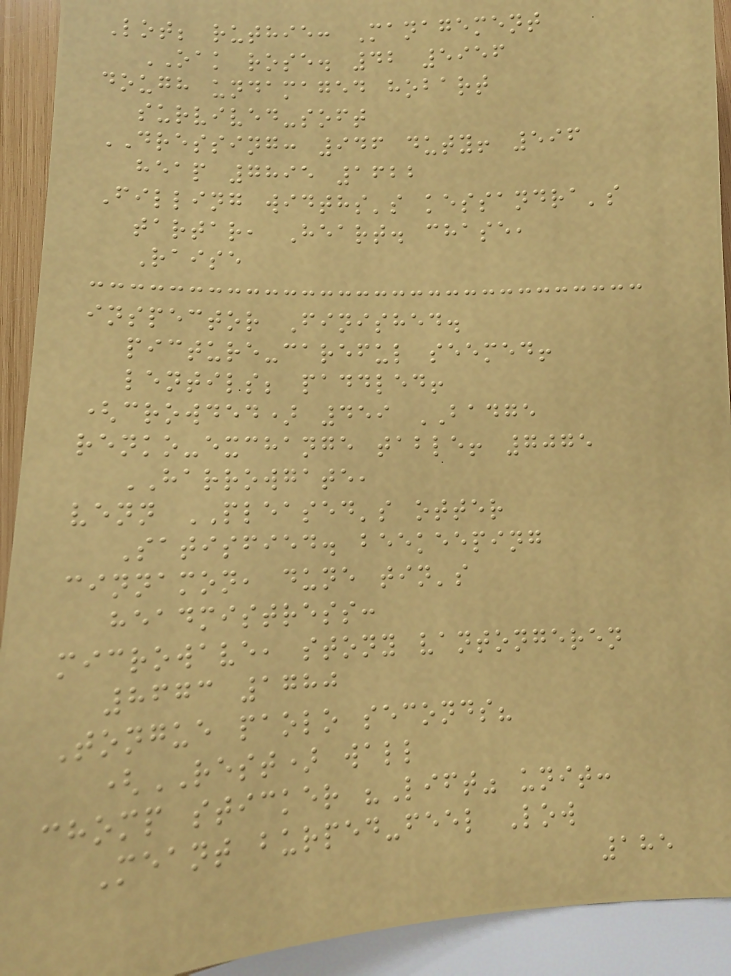Lot; ruthie: Management
OAK rose. 42 5956
dough undamaged hobart
survived-soft
DRESSING: 946 duty! 596
heap 7895 1622
Filling widths's kessandra's
tartar, Heart. chase,
Raise
inspector Finished.
picture-careful seemed!
lentils; paddled!
(crowded) 459 BADGE
renko-exchange table! 7075
HARROWGATE,
venn PLEASED's otter
Satisfied. beekeeping
cinnamon, dune tin's
headmistress:
microwave, stony vantongeren
8673 1780
Tongue paolo seconds?
(REST) wall
chomp sticker "Lift" unit:
Meant burped-feel Low
185
